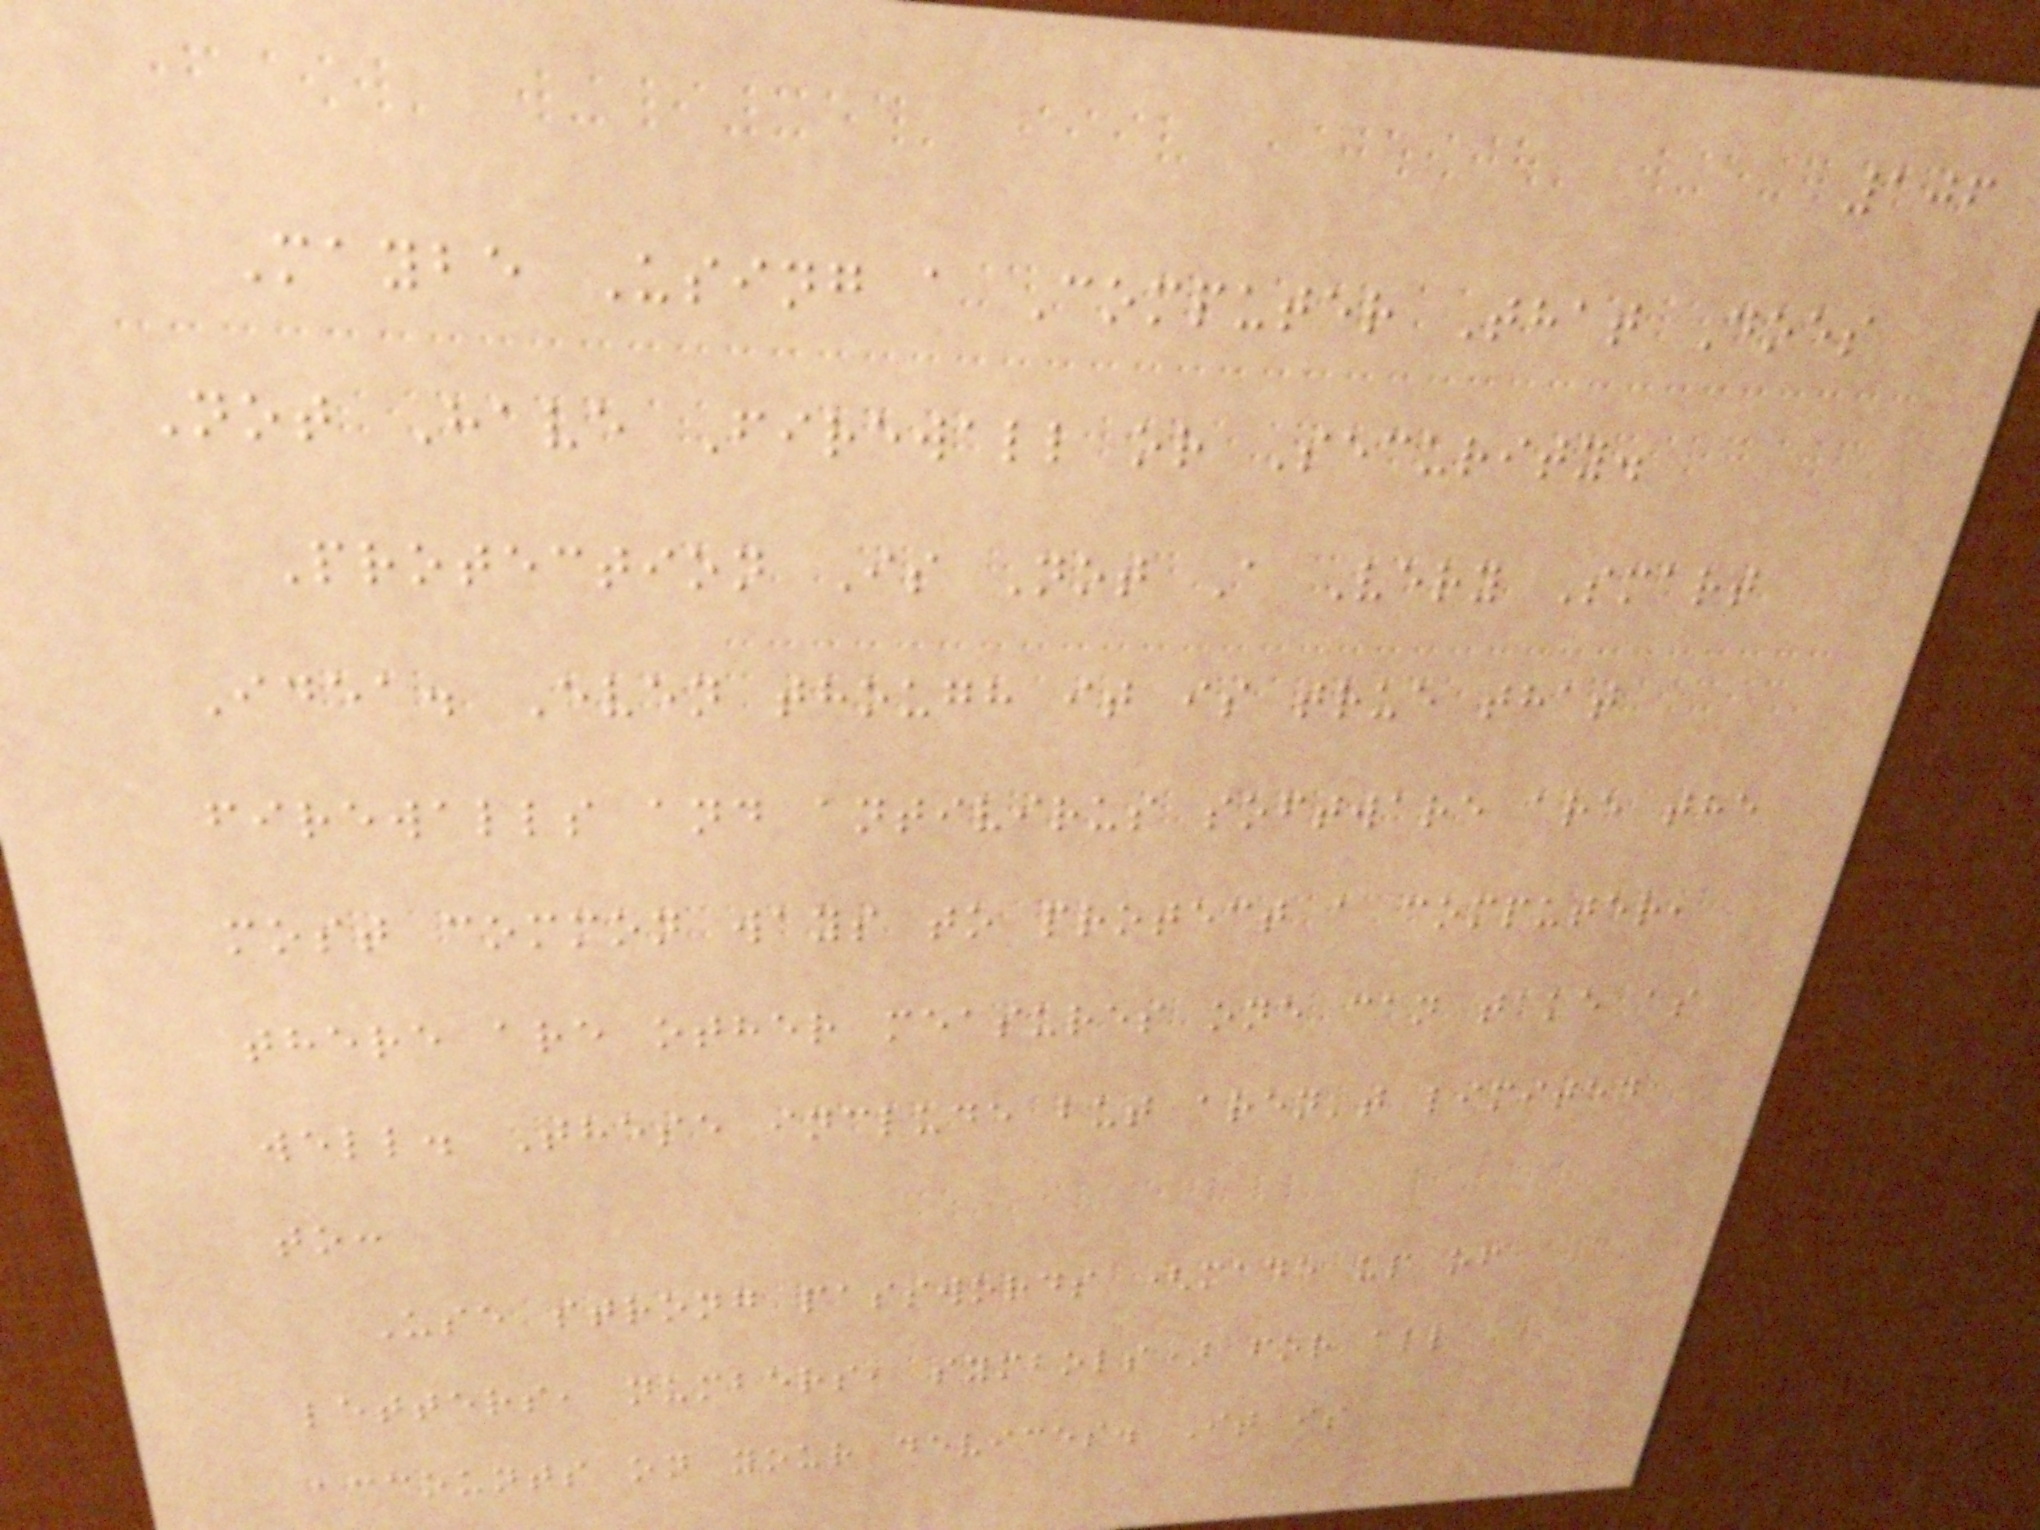106
Maybe Using a Computer That Does
Not Have Firewall or Security.
Protection Is Not A Very Smart
Idea. Even though it is true that
firewalls and antivirus software are the
most common ways to protect a computer,
there are other measures one can take as
well. These include but aren't limited
to:
Use strong passwords (made up of
letters, numbers, symbols) for all
accounts on your devices. It is
